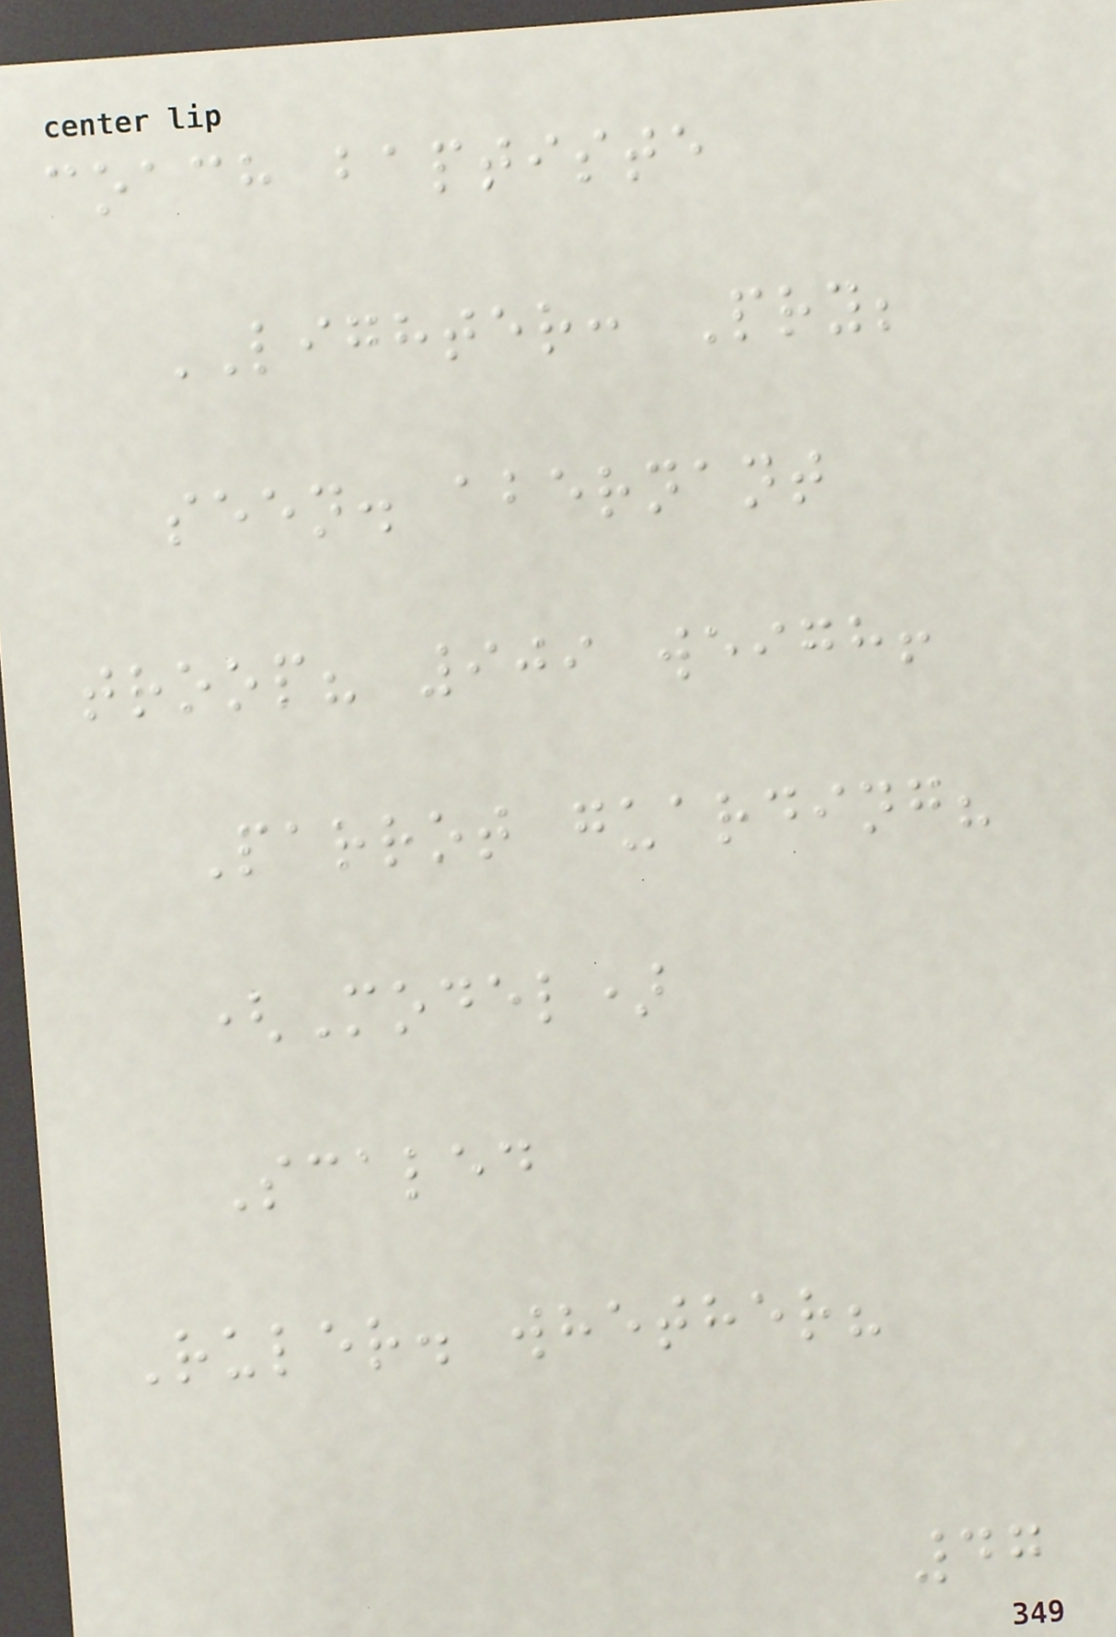coach baptiste
LIGHTER: Pry;
seen. abernant
troop? 909 weigh!
Parrot guarding?
(Model)
Scaled
Ruler. whether?
47
